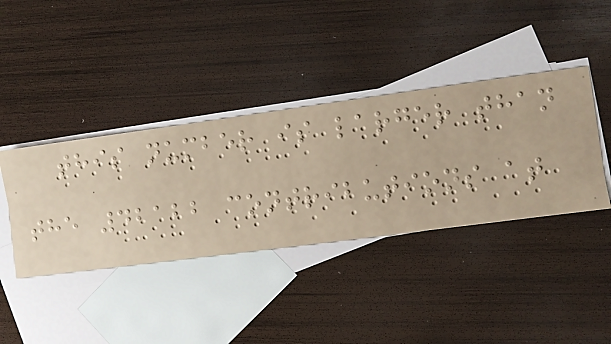this number is larger than
the 42122 contributions at
